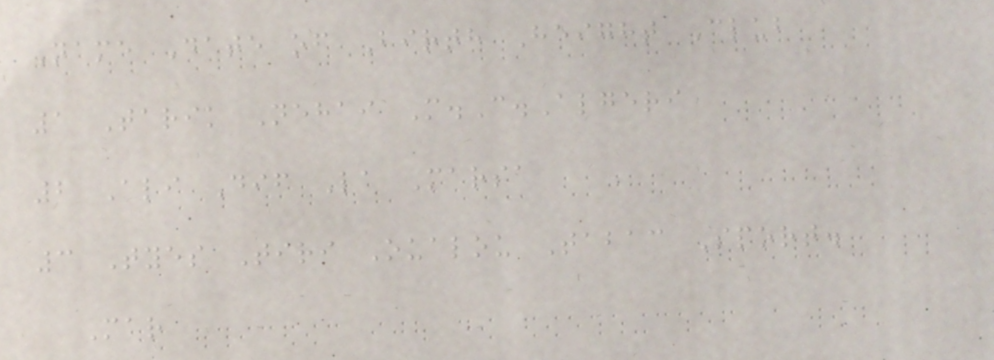Name Date of Birth Height Club
1 Tarik Nehai M.C.Algeri
2 Ali Dif La Marsa
3 Tyes Tiri Oualou Tabac Sport.
Mar
